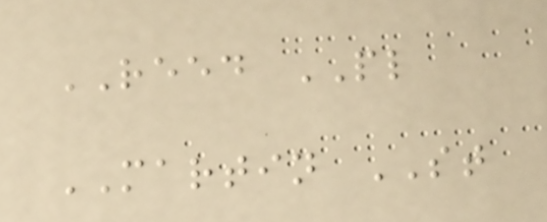REED PL
MARTIN ST
